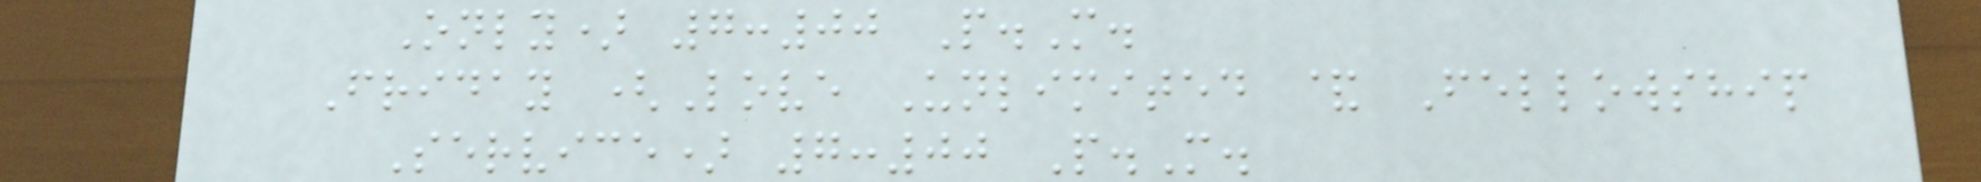Only) 7:00 P.M.
Friday (Love Unlimited & Fellowship
Service) 7:00 P.M.
